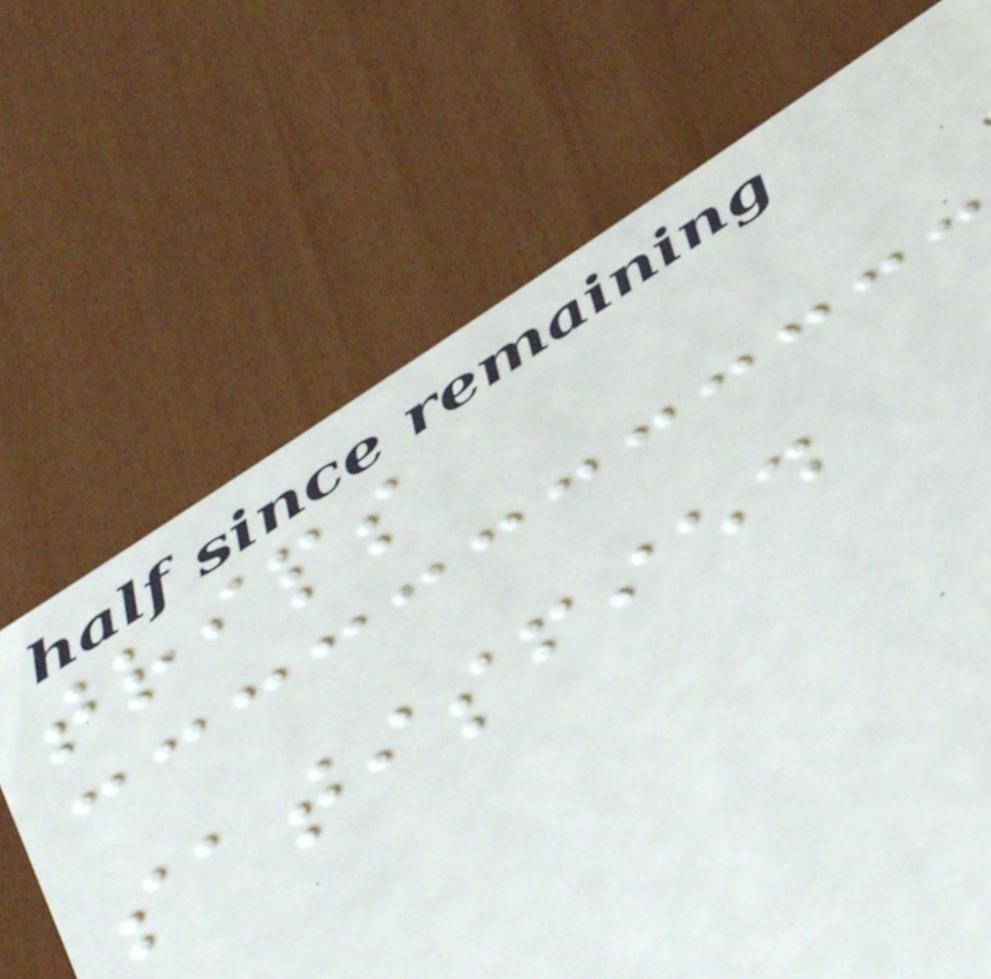trips
satisfied
